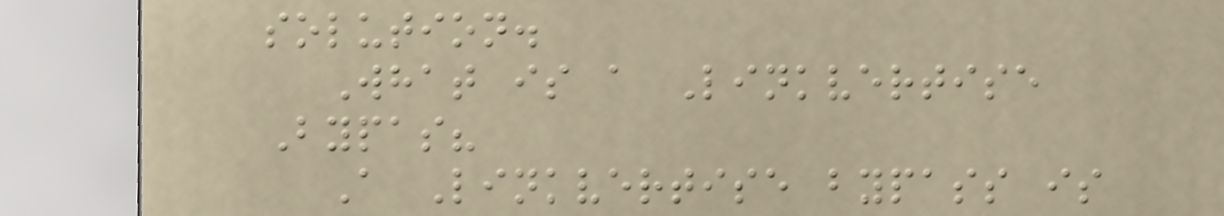solution.
What is a Linkvertise
Bypas?
A Linkvertise bypass is
